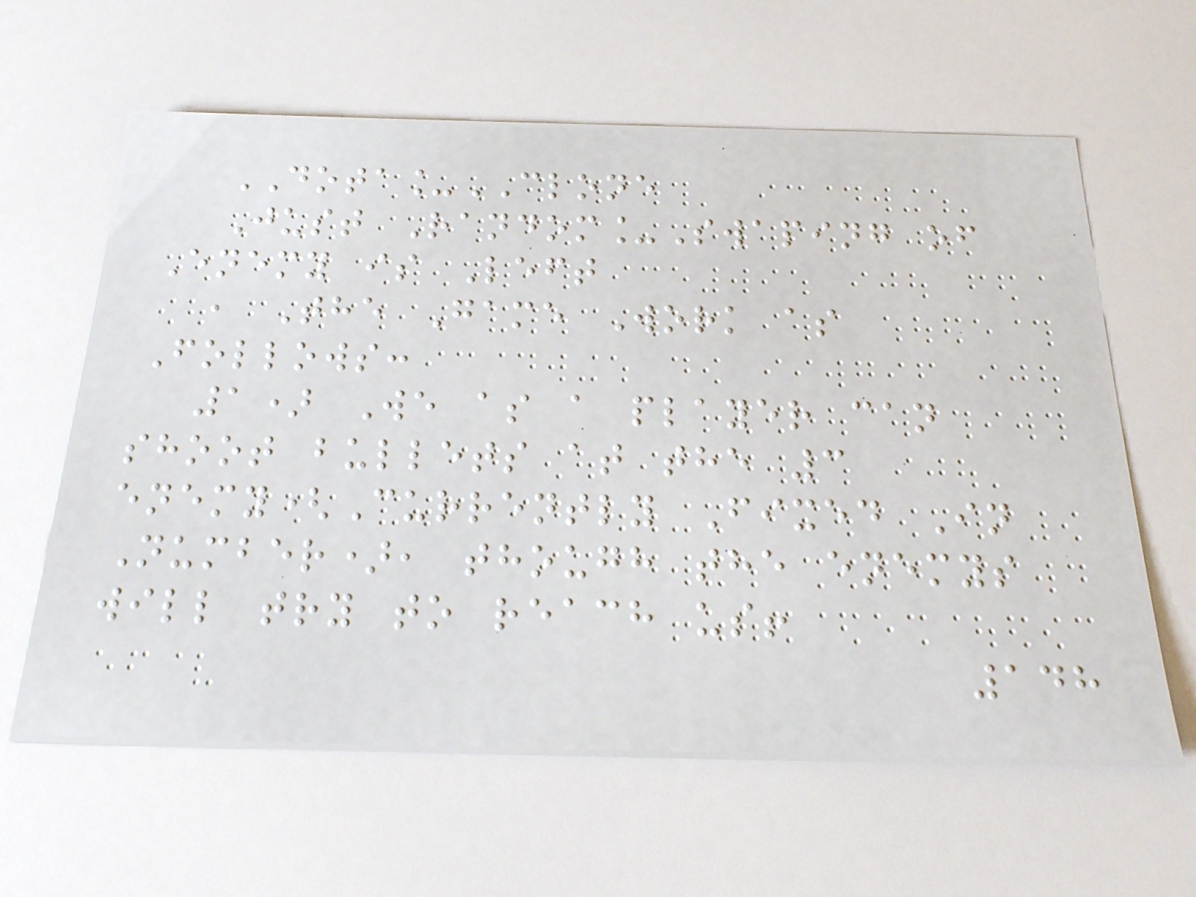DOTA_CLONE
Just Random_Swaping of
Enemy is Left
, The Game Work as
Follows:
1) We as a player can
shoot bullets at the 3
enemy(Currently Fixed In
Number), though the enemys
will try to reach us!
148
